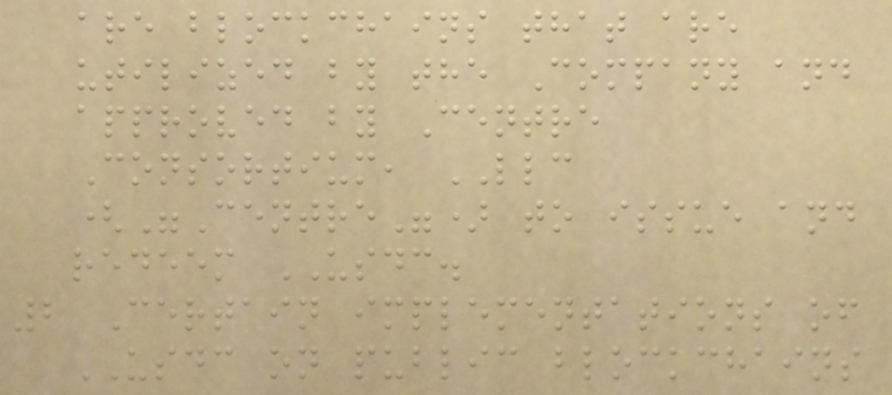are blockchains that are
utilized by the Company and
approved by Centre
Consortium, LLC
("Centre") to issue and
redeem USDC.
2 Certain implementations of
USDC on public blockchains
